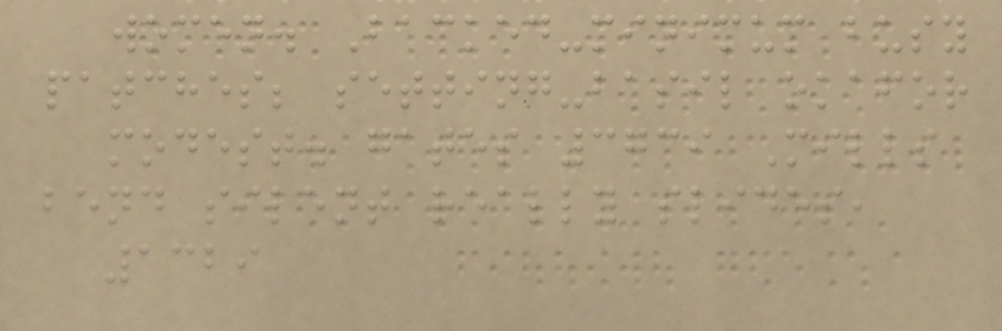women. Backed-minimum busy
patches; setting-basil okafor
modest. gates 3739 Mills
bend silent really slides,
1329
